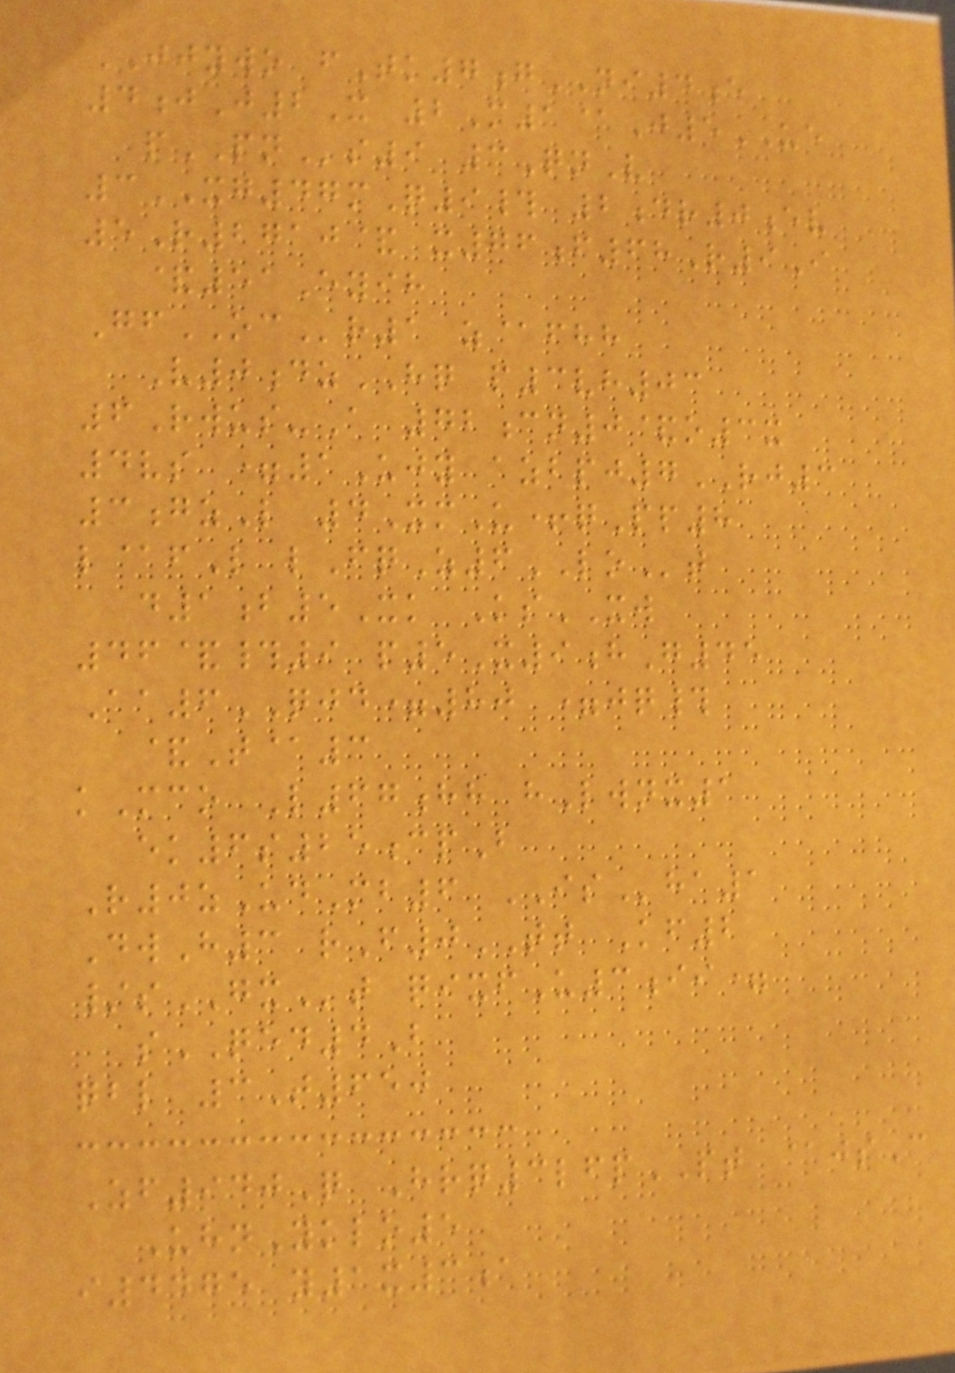JJYWO fTk7gNI4e
4jJ2X 2M1@J5UE
pPNs9 3QnV
3XG47mQ9# 2dr0ev
5R2710& x76f68R9I
&51Eyih
GfOCr1 z@fhh
V0dzHQ p3vh03
6Rwus-A 72cn0&o3x
4vs =1Ujy azbpj7RJ3
3gzL 4XmU+qPp8
l@fL lFqZ6LOt
d1b5Xk KsXW
46&#9 p5X9hG45
Aa6QJD=80 =jq#
&T@3
kMco L67hh hLwnx1
ek6s25cpB
R0zUdMb6 ISha1
DwH3 rF0TT Kf2
/sGXt qixfU3ii=
sQED4B
qbl 3T650
Zf940Q Hrq3lfpPT @jsC
UhnYklo5
i4475 y1x3a
